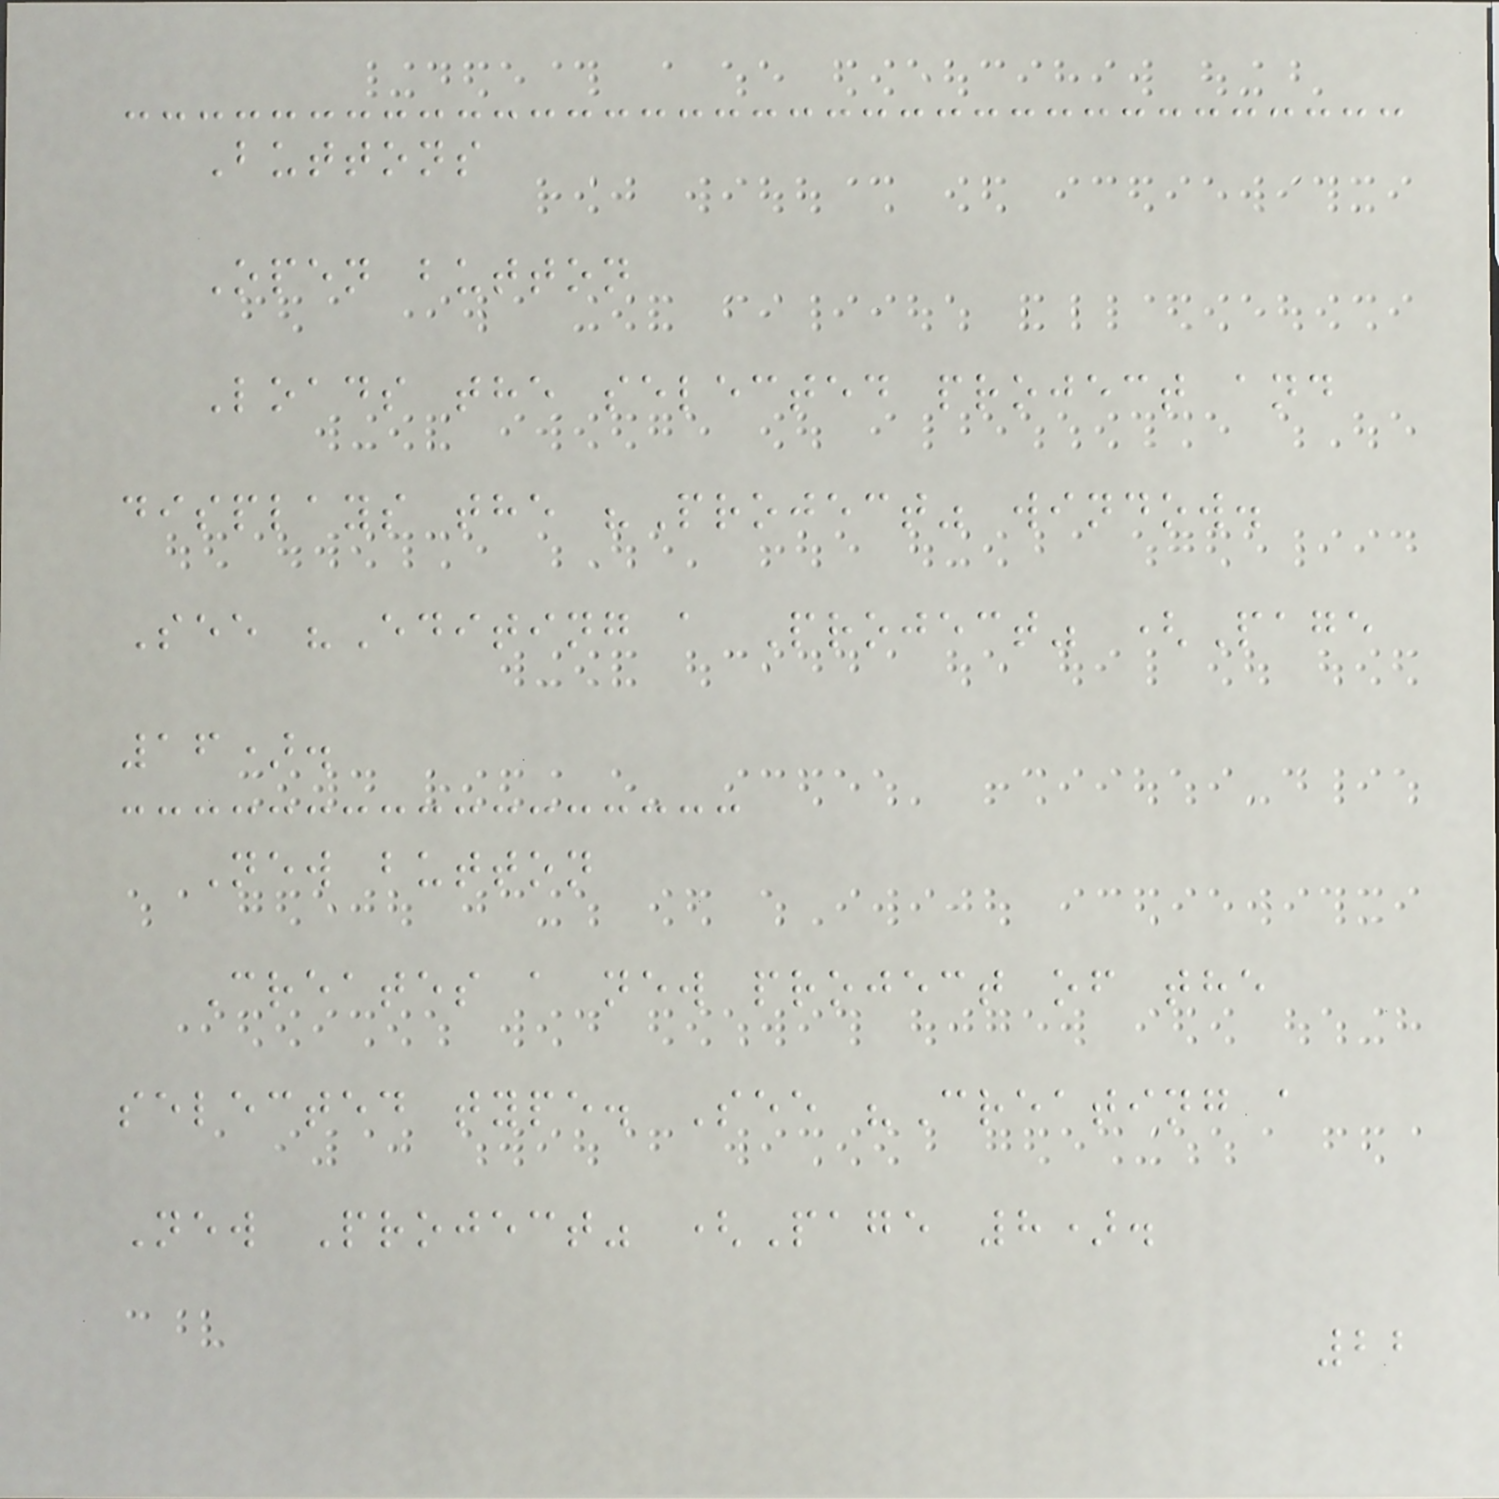Buttons
Open button
Loads the selected project and
displays the "Project" window.
See "Editing a Project" (Page
16).
New button
Creates a new project of the
selected type. See "Creating a
New Project" (Page 8).
22
